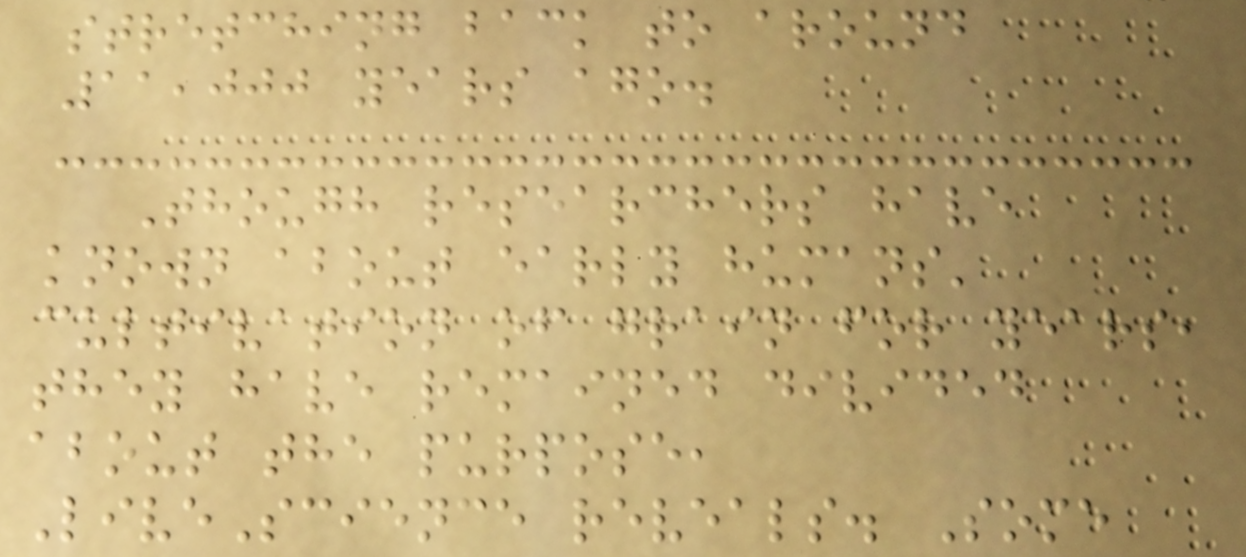stretching back to around
11,000 years ago.
Though researchers have
known about early humans'
cultivation of grain for years,
they have remained divided
about the purpose,
LiveScience reveals. Some
